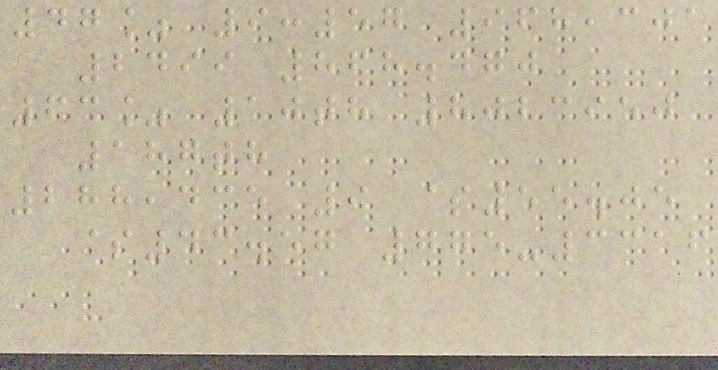47% 9:57 968,301
2499 868.470
63% 10th 8023950
187th
288,435 9 $55.05
$43.57 775-3316
